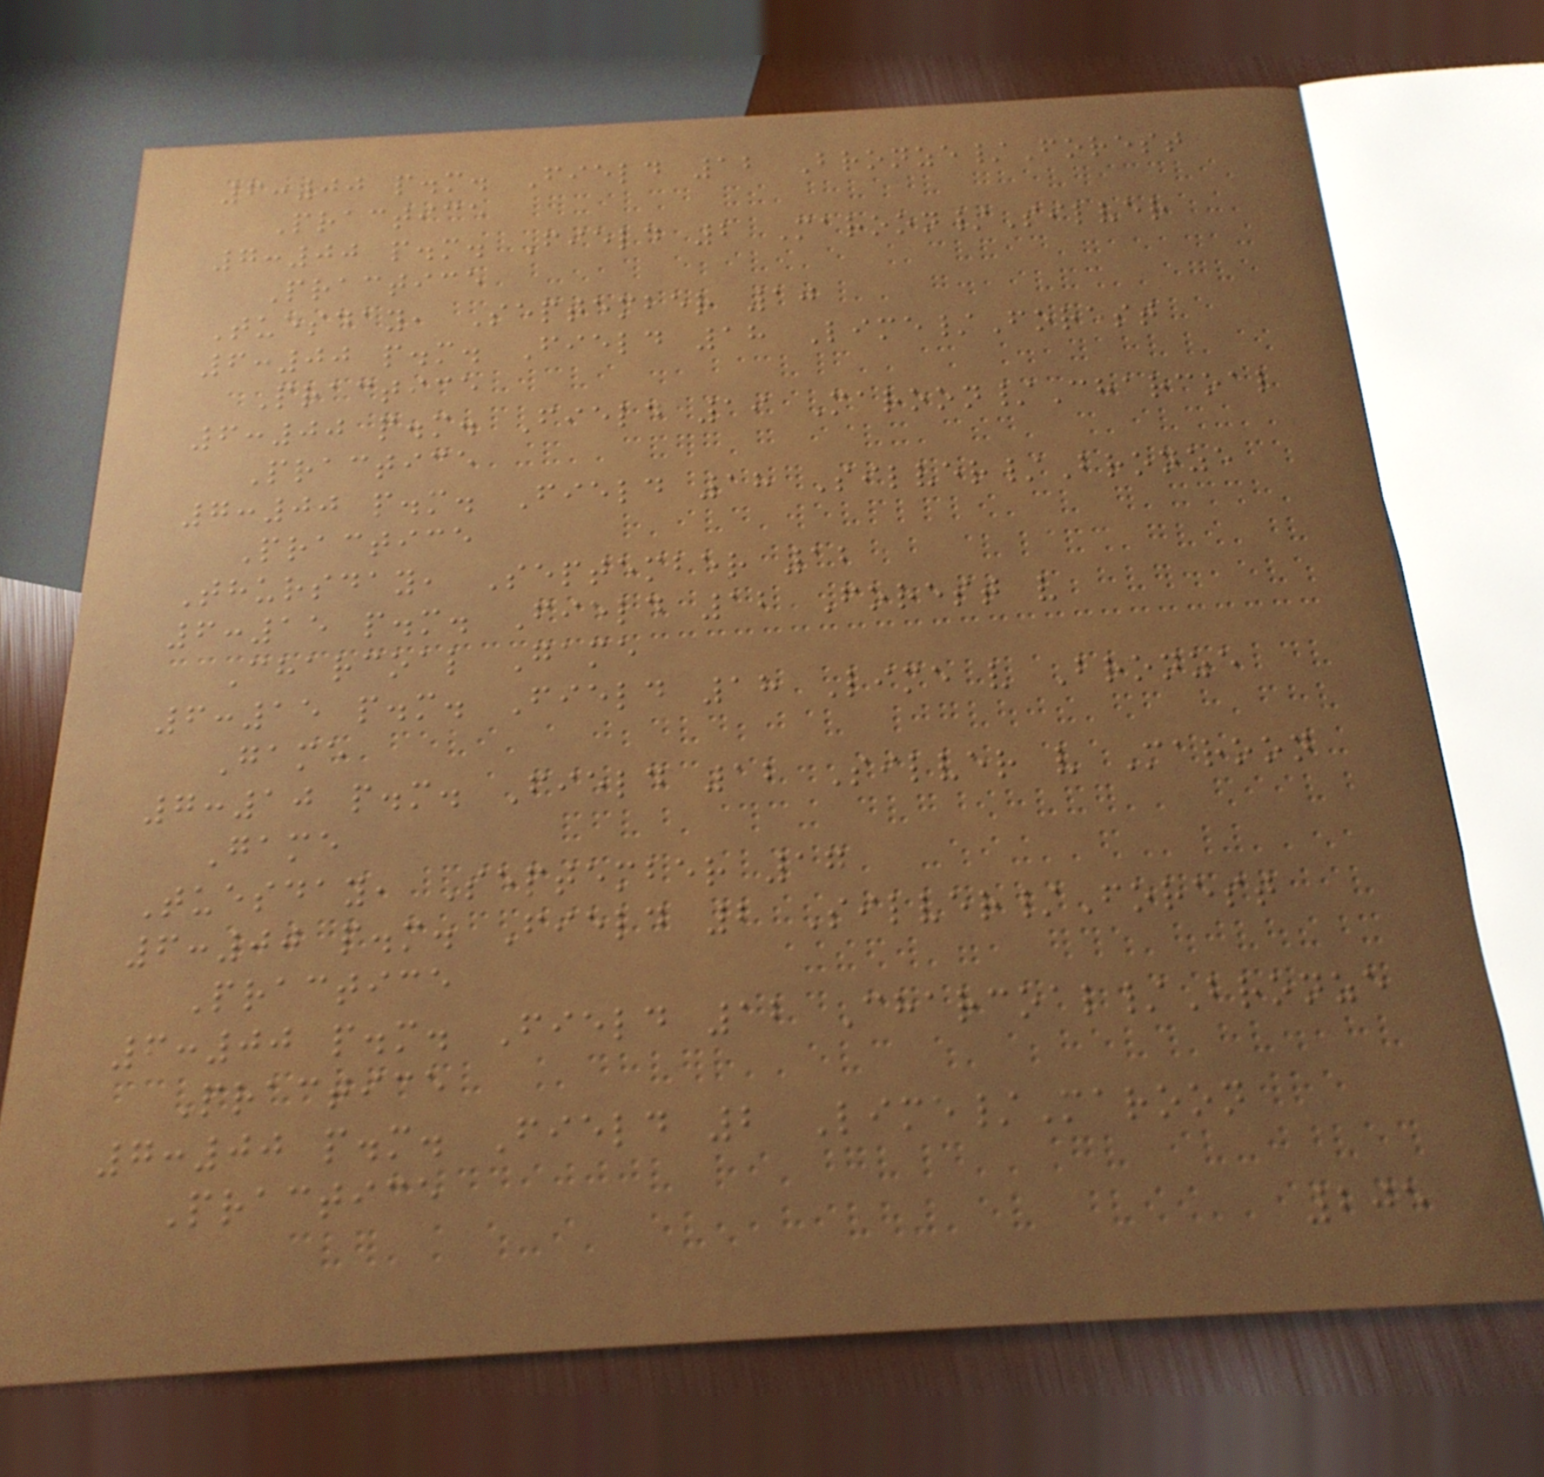6:00 p.m. Field 12 Bronze/Forest
Practice
7:00 p.m. Field 2 Maroon/Silver
Practice
Tuesday, September 10
6:00 p.m. Field 18 Lime/Forest
Practice
6:00 p.m. Field 19 Maroon/Charcoal
Practice
7:00 p.m. Field 18 Silver/Bronze
Practice
Thursday, September 12
6:15 p.m. Field 12 Forest v
Charcoal Game
6:15 p.m. Field 18 Lime v Bronze
Game
7:10 p.m. Field 12 Silver v Maroon
Game
Tuesday, September 17
6:00 p.m. Field 2 Silver/Forest
Practice
6:00 p.m. Field 12 Charcoal/Bronze
Practice
7:00 p.m. Field 2 Lime/Maroon
Practice
205
